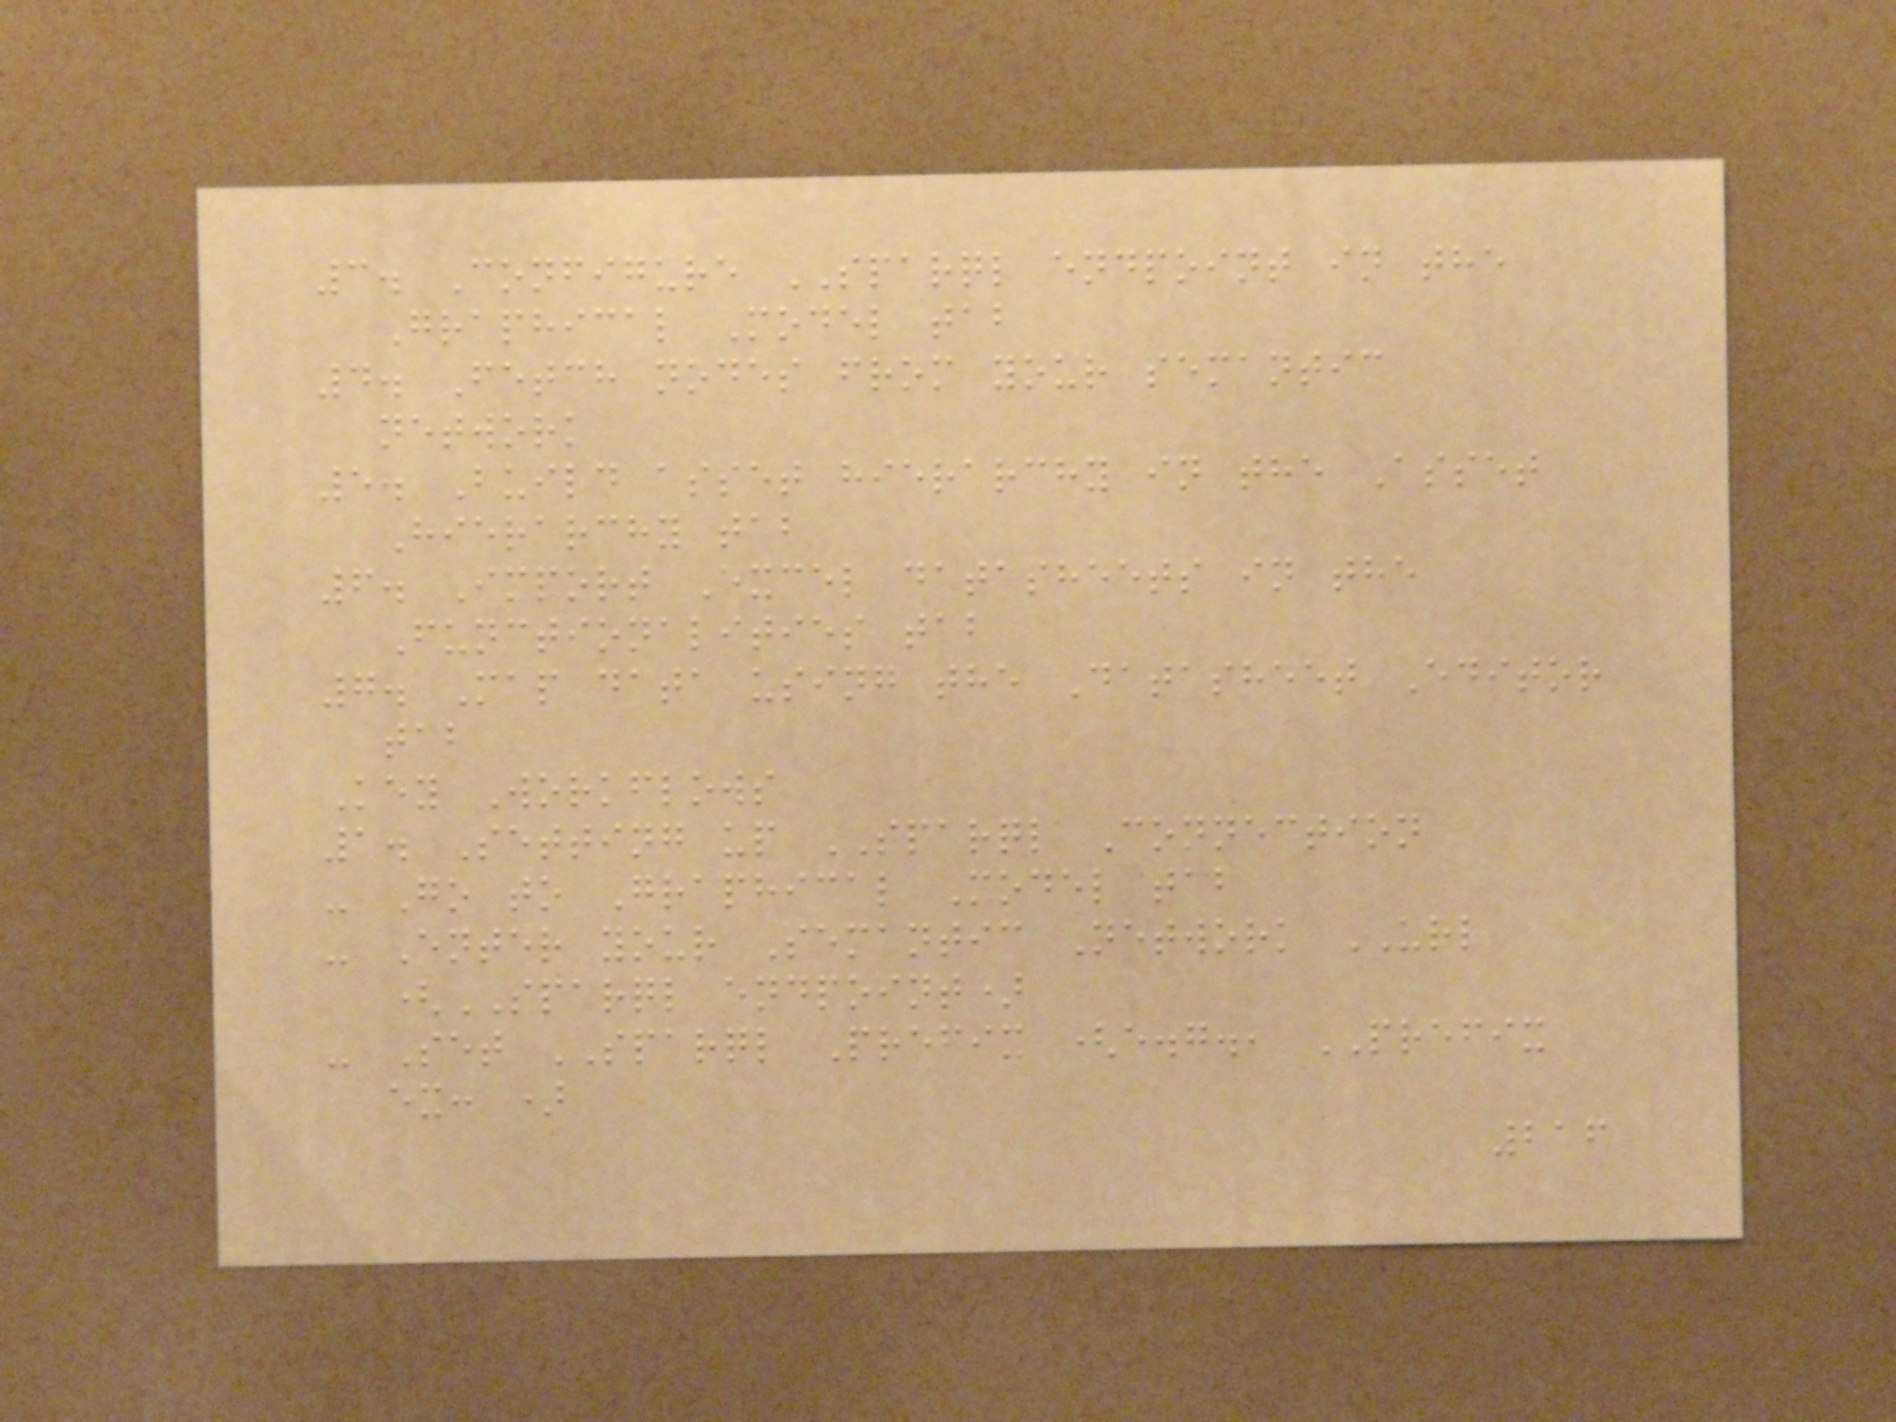3. Configure SPARQL endpoint in the
Graphical Model tab
4. Fetch nodes from your semantic
network
5. Build asset hierarchy in the Asset
Hierarchy tab
6. Import Excel datasheets in the
Functionalities tab
7. Map data using the Datasheet Editor
tab
Key Workflows
1. Setting up SPARQL Connection
- Go to Graphical Model tab
- Enter your Semantic Network URL
(SPARQL endpoint)
- Set SPARQL Prefix (e.g., PREFIX
ex: )
216
